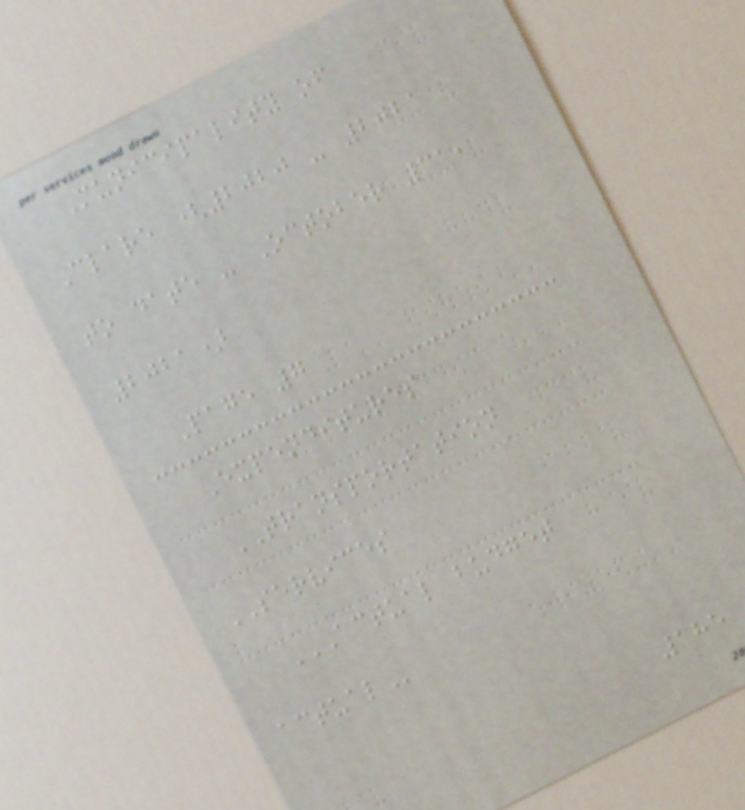Municipality of
Clare (2020 - 2021
to date - October 31,
2021)
Page 7
Expenditures
TRANSPORTATION
SERVICES
ACTUAL BUDGET
ACTUAL
185
